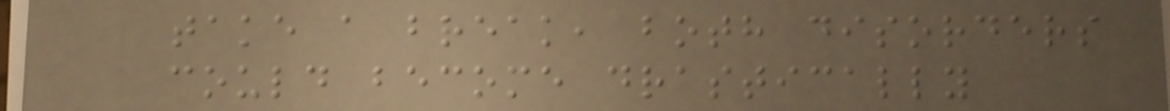take a break, both disorders
could become drastically
